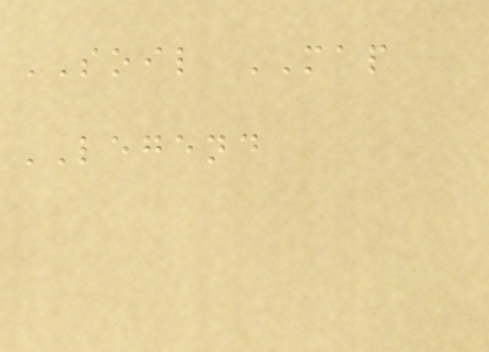SOIL MAP
LEGEND
